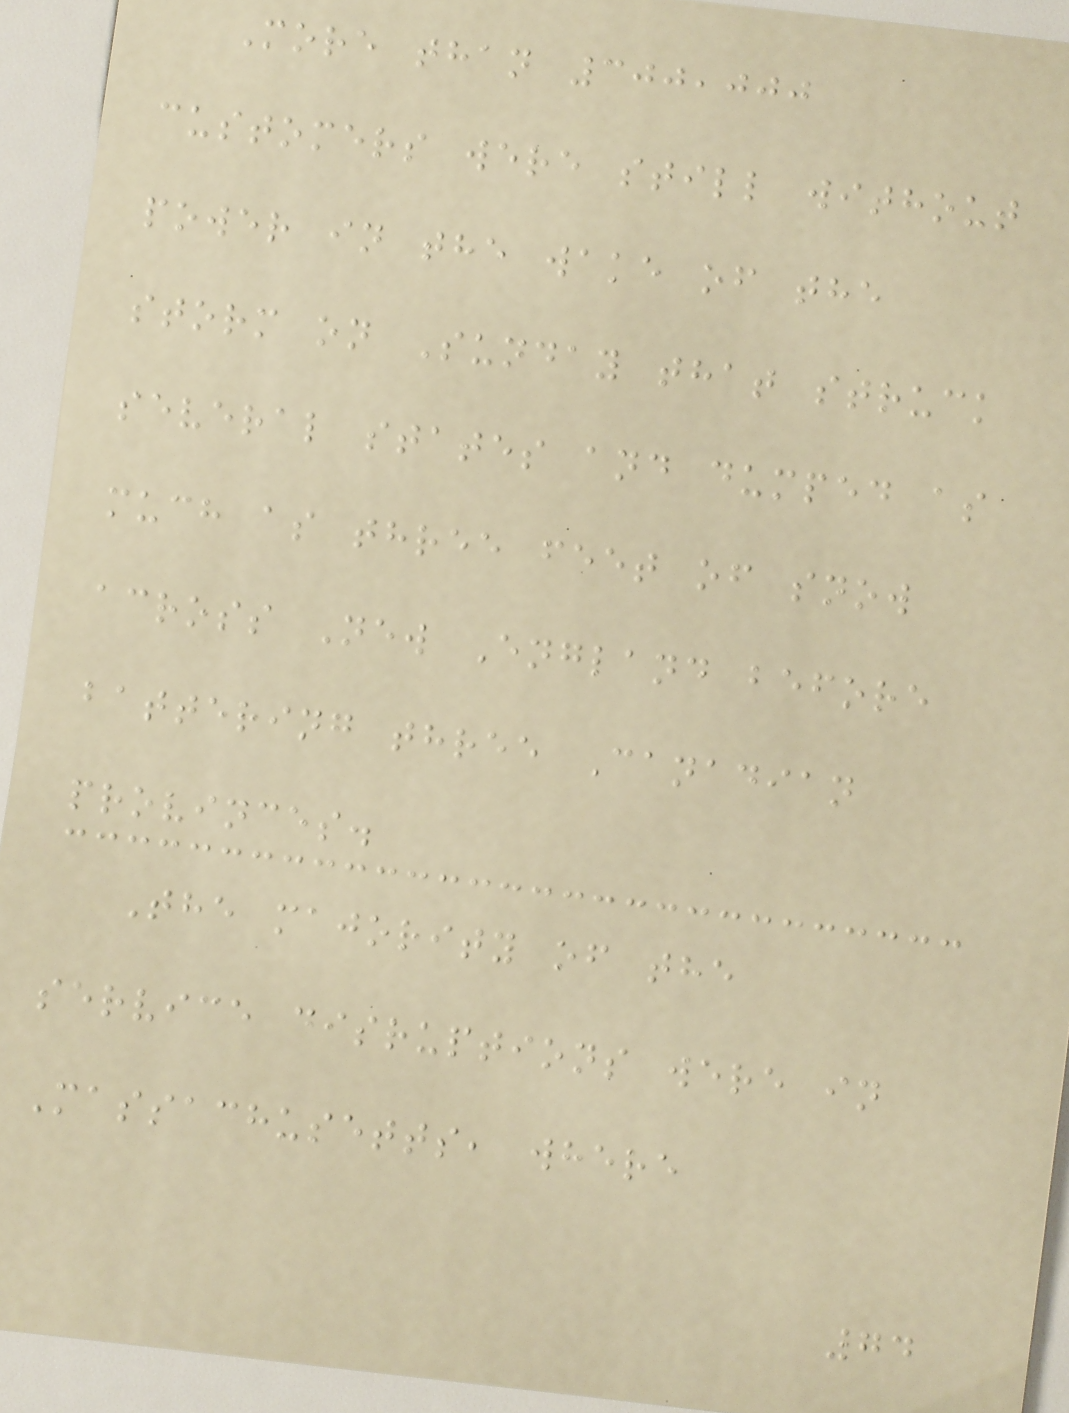More than 300,000
customers were still without
power in the wake of the
storm on Sunday that struck
several states and dumped as
much as three feet of snow
across New England before
battering three Canadian
provinces.
The majority of the
service disruptions were in
Massachusetts, where
74
